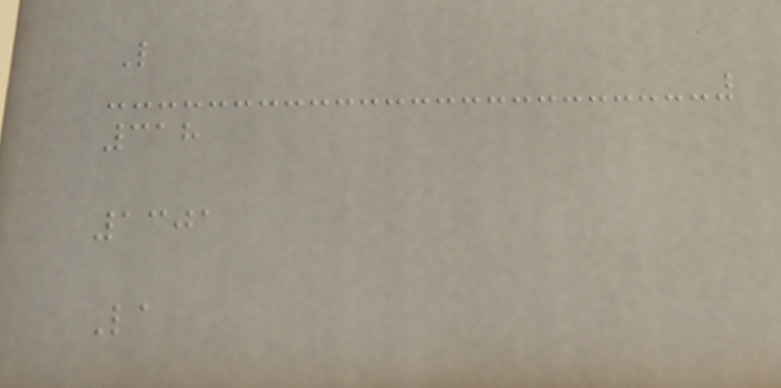L
318
1301
La
